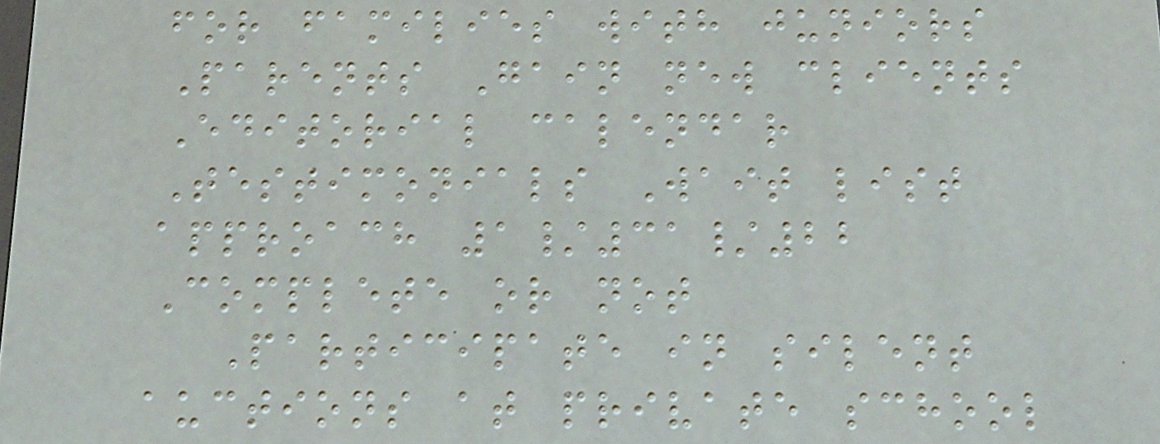for families with juniors
Parents Gain new clients
Editorial calendar
Testimonials Wait list
approach 1/31/22
Complete or not
Participate in silent
auctions at private school
